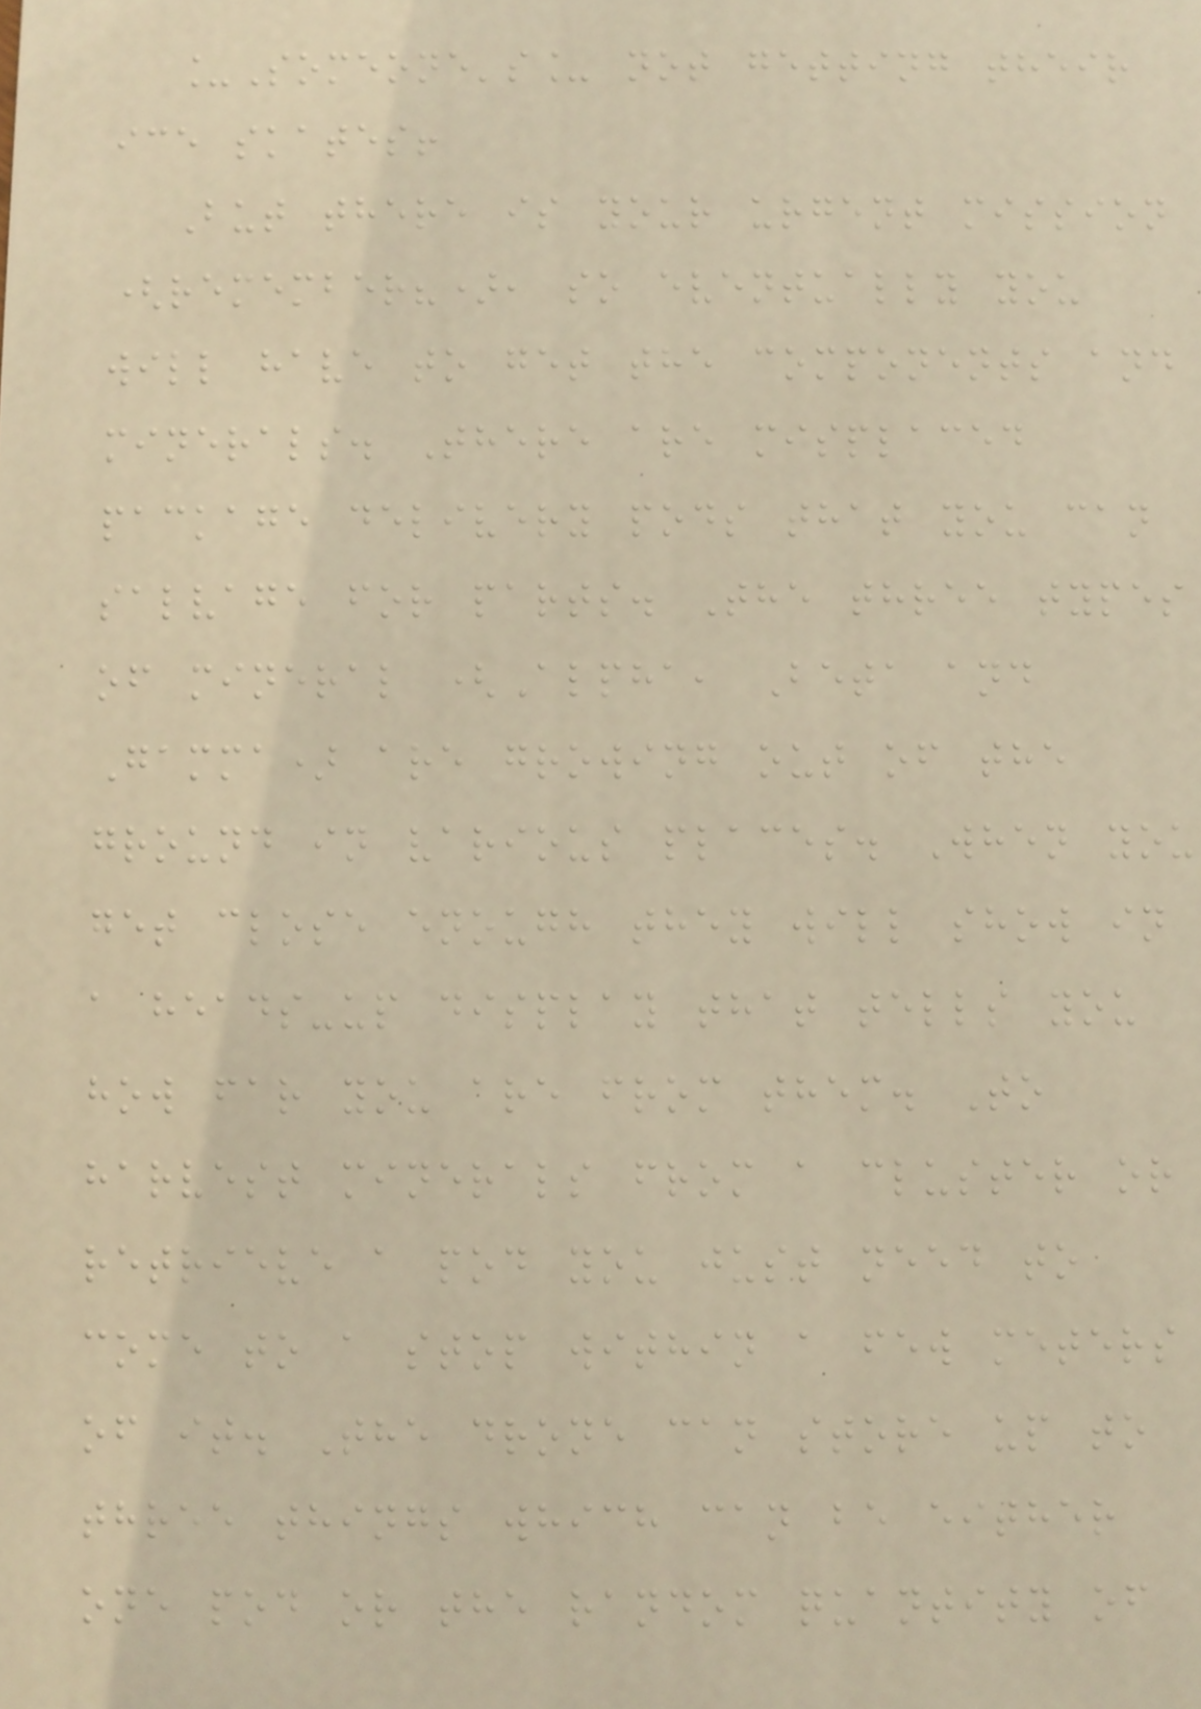_Someone's_ not getting their
ice skates!
But there is your urgent mission
(remember?), so eventually you
will have to get the components and
minerals. There are misplaced
package delivery pods that you can
salvage for parts. The three types
of mineral (Alpha, Beta and
Gamma) are growing out of the
ground in various places. When you
get close enough they will show in
a heads-up display that tells you
how far you are from them. To
harvest minerals from a cluster or
retrieve a pod you just need to
come to a stop within a few meters
of it. The drone can store up to
three things which can be either
one pod or the random quantity of
